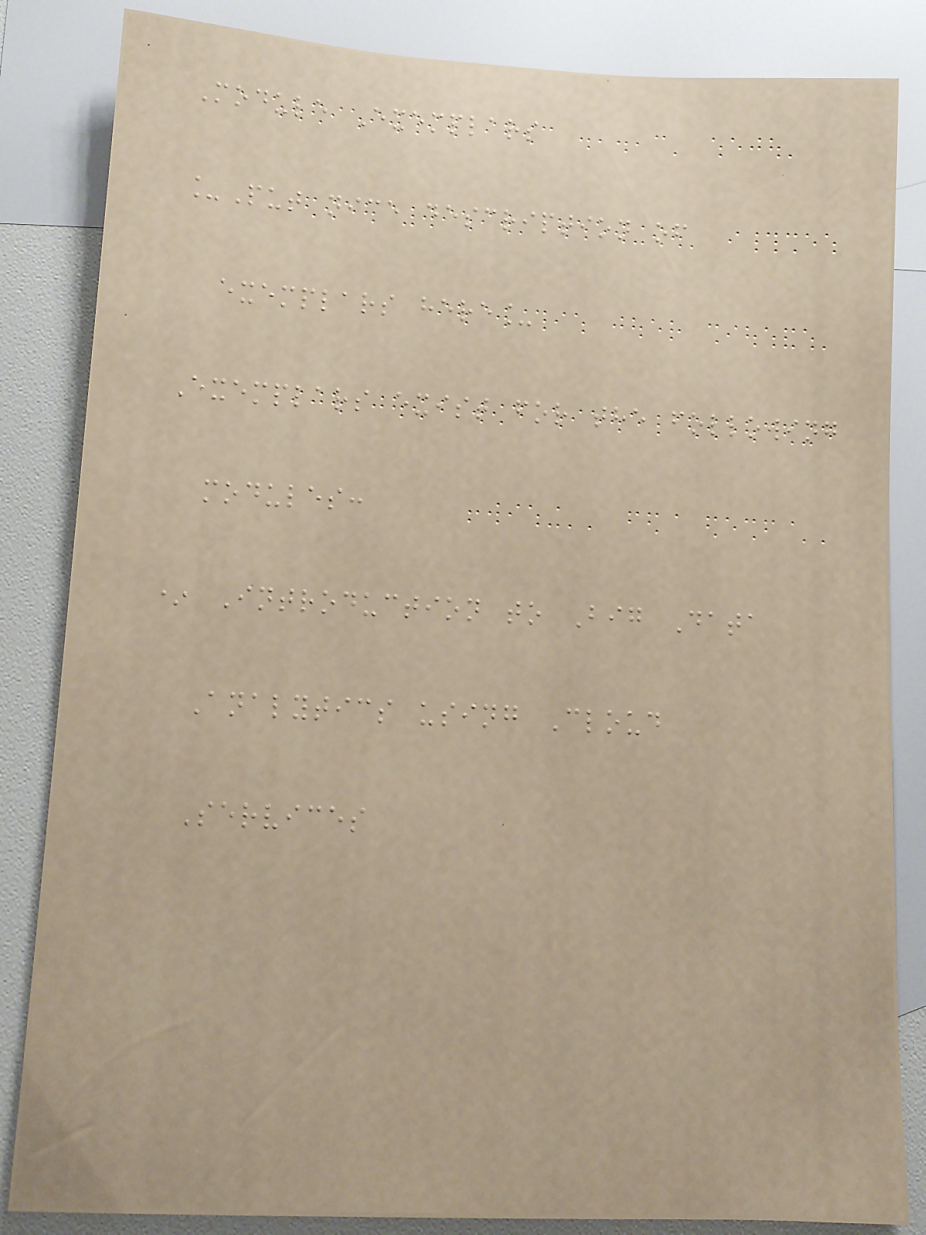Module Exemplars
_Put nice description of
exemplars here_
Exemplars exist for the following
modules:
* Introduction to Big Data
Analytics using Cloud
Services
